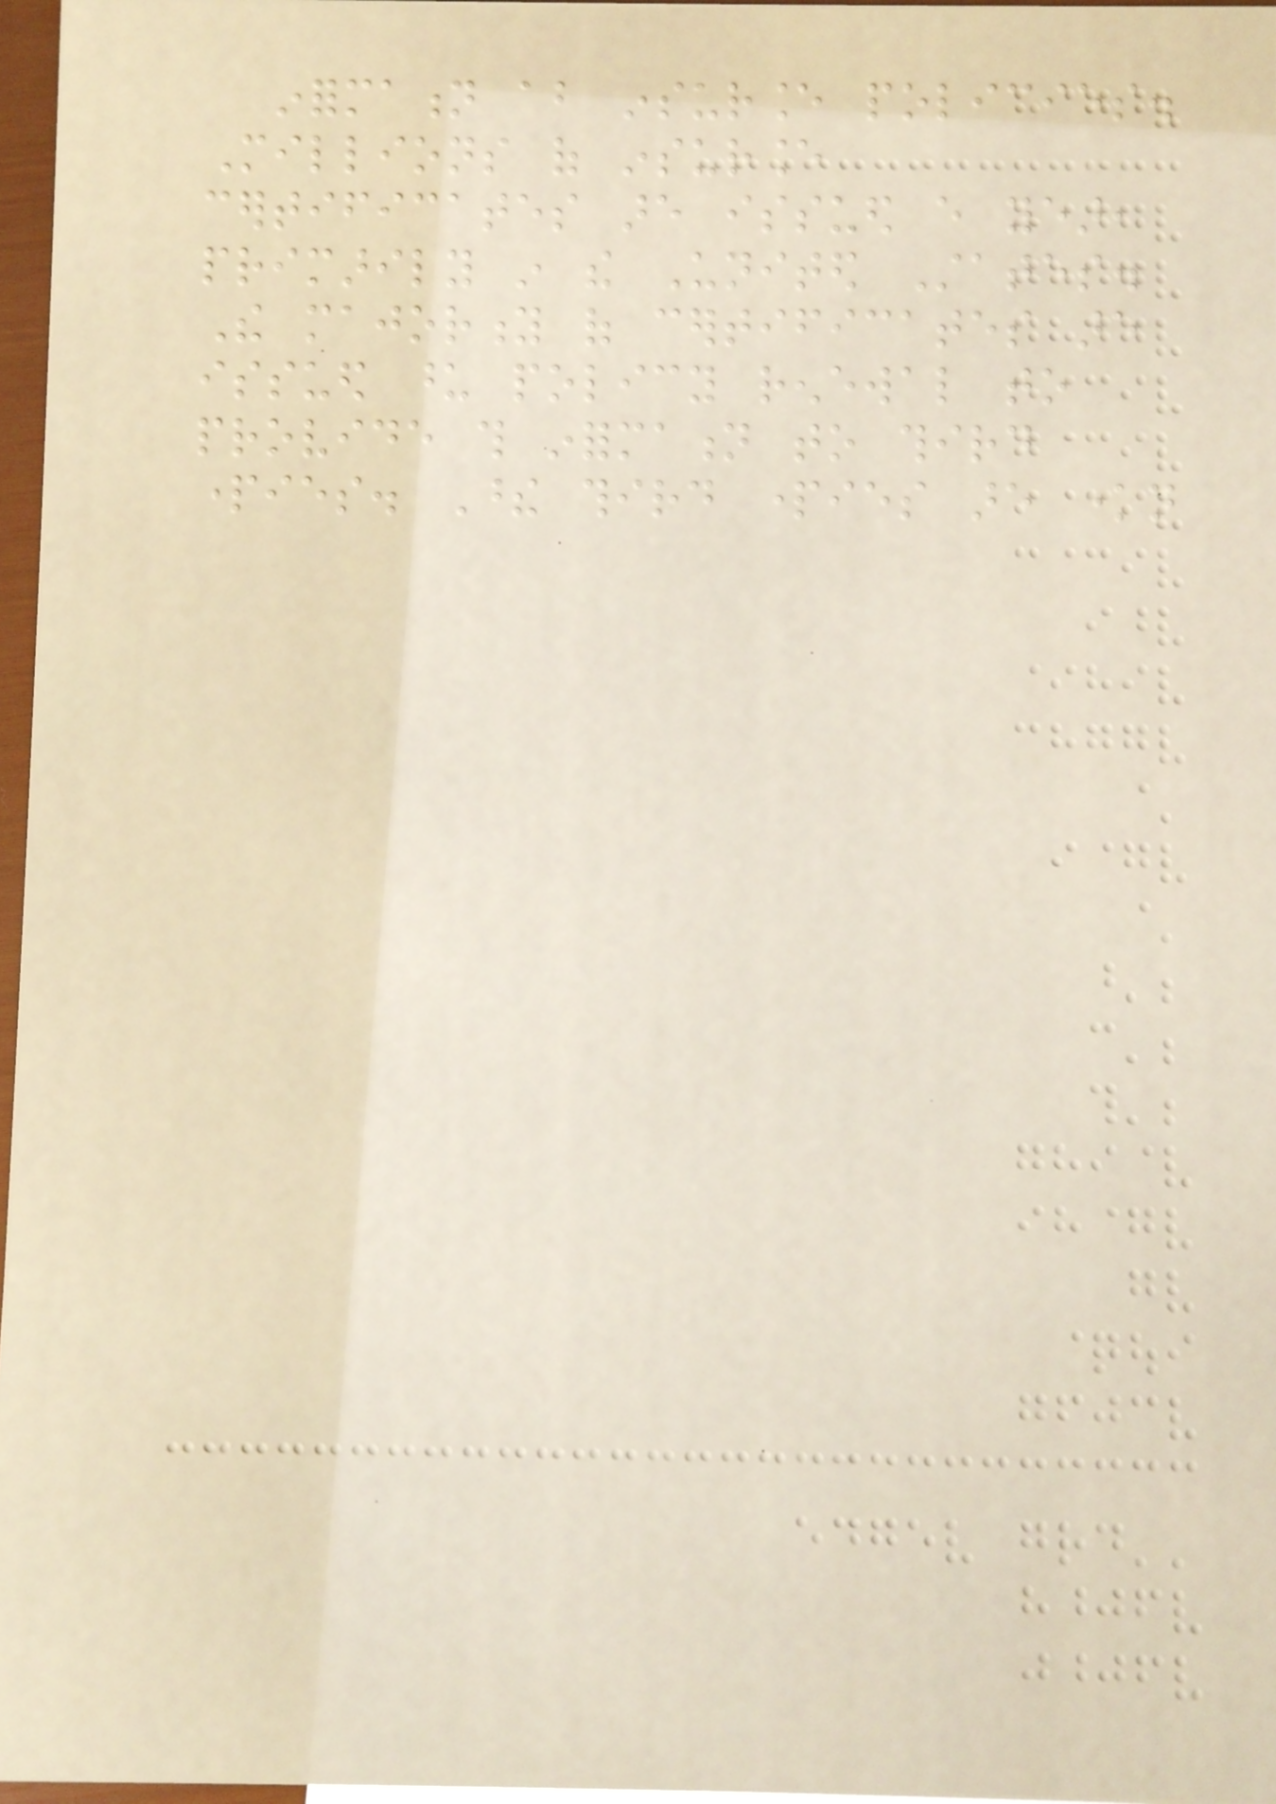information about insurance policies.
Millions of insurance
certificates are issued every year,
primarily in the United States.
The majority of certificates are
issued upon policy renewal to
provide this information to third
parties. These third parties are known
